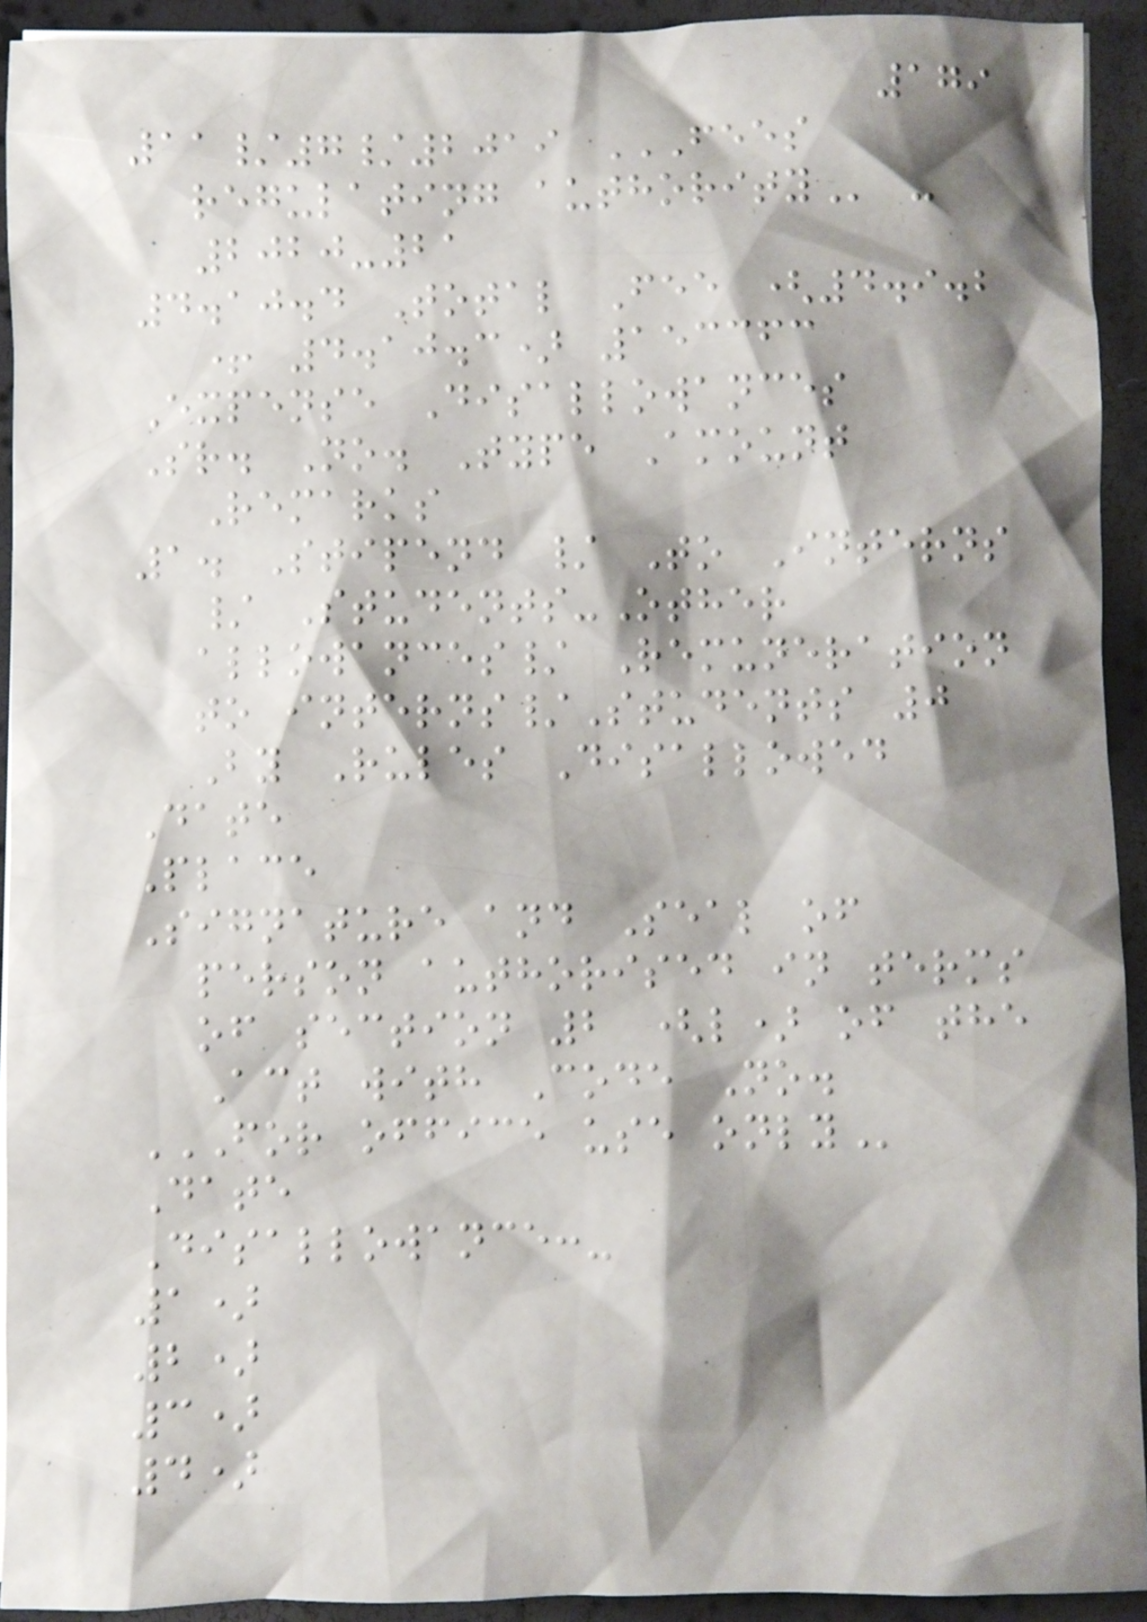179
11/7/2019 FEES
REGULATING AUTHORITY -
2020-21
4.10.4 Total Fee (4.9.2
+ 4.10.3) 153363
Expense Disallowances
Sr. No. Type Amount
Remarks
1. Stipend / To Interns
/ Students-Other
allowances/ Remuneration
to interns/Students 0
By Rules Disallowed
Date
Place
Signature and Seal of
person authorised in terms
of section 2 (l) of the
Act with Code No.
FOR OFFICE USE ONLY
Date
Disallowance:-
1)
2)
3)
4)
